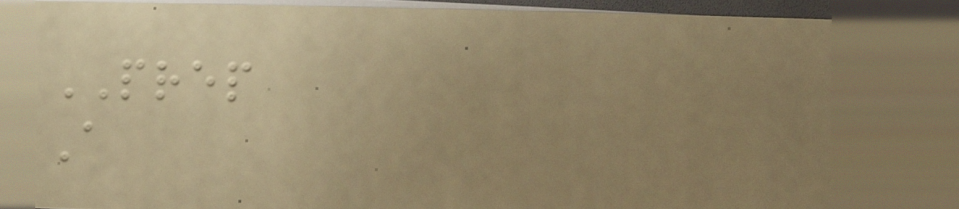PREP
A
